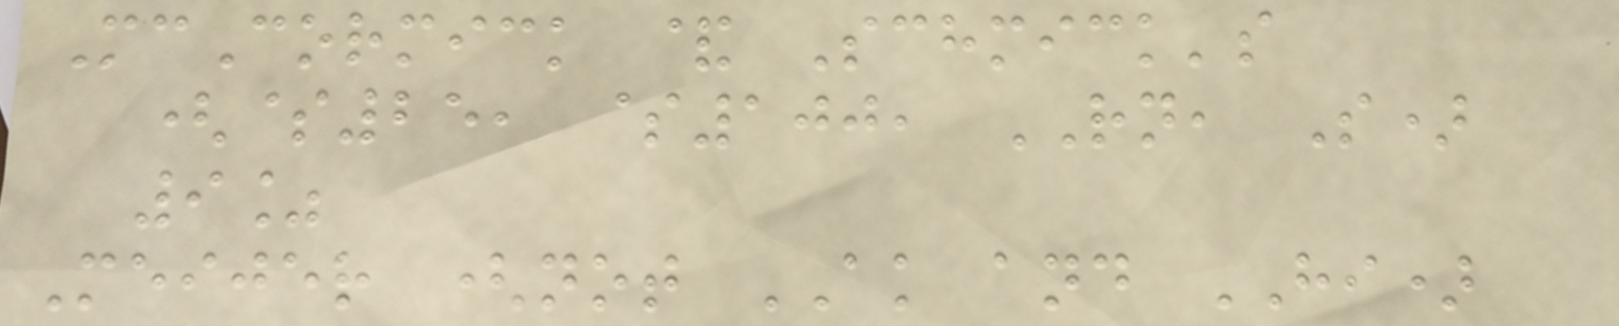McCormick & Schmick's
($25, $100, RN, S)
9%
Meijer (not AK and HI)
